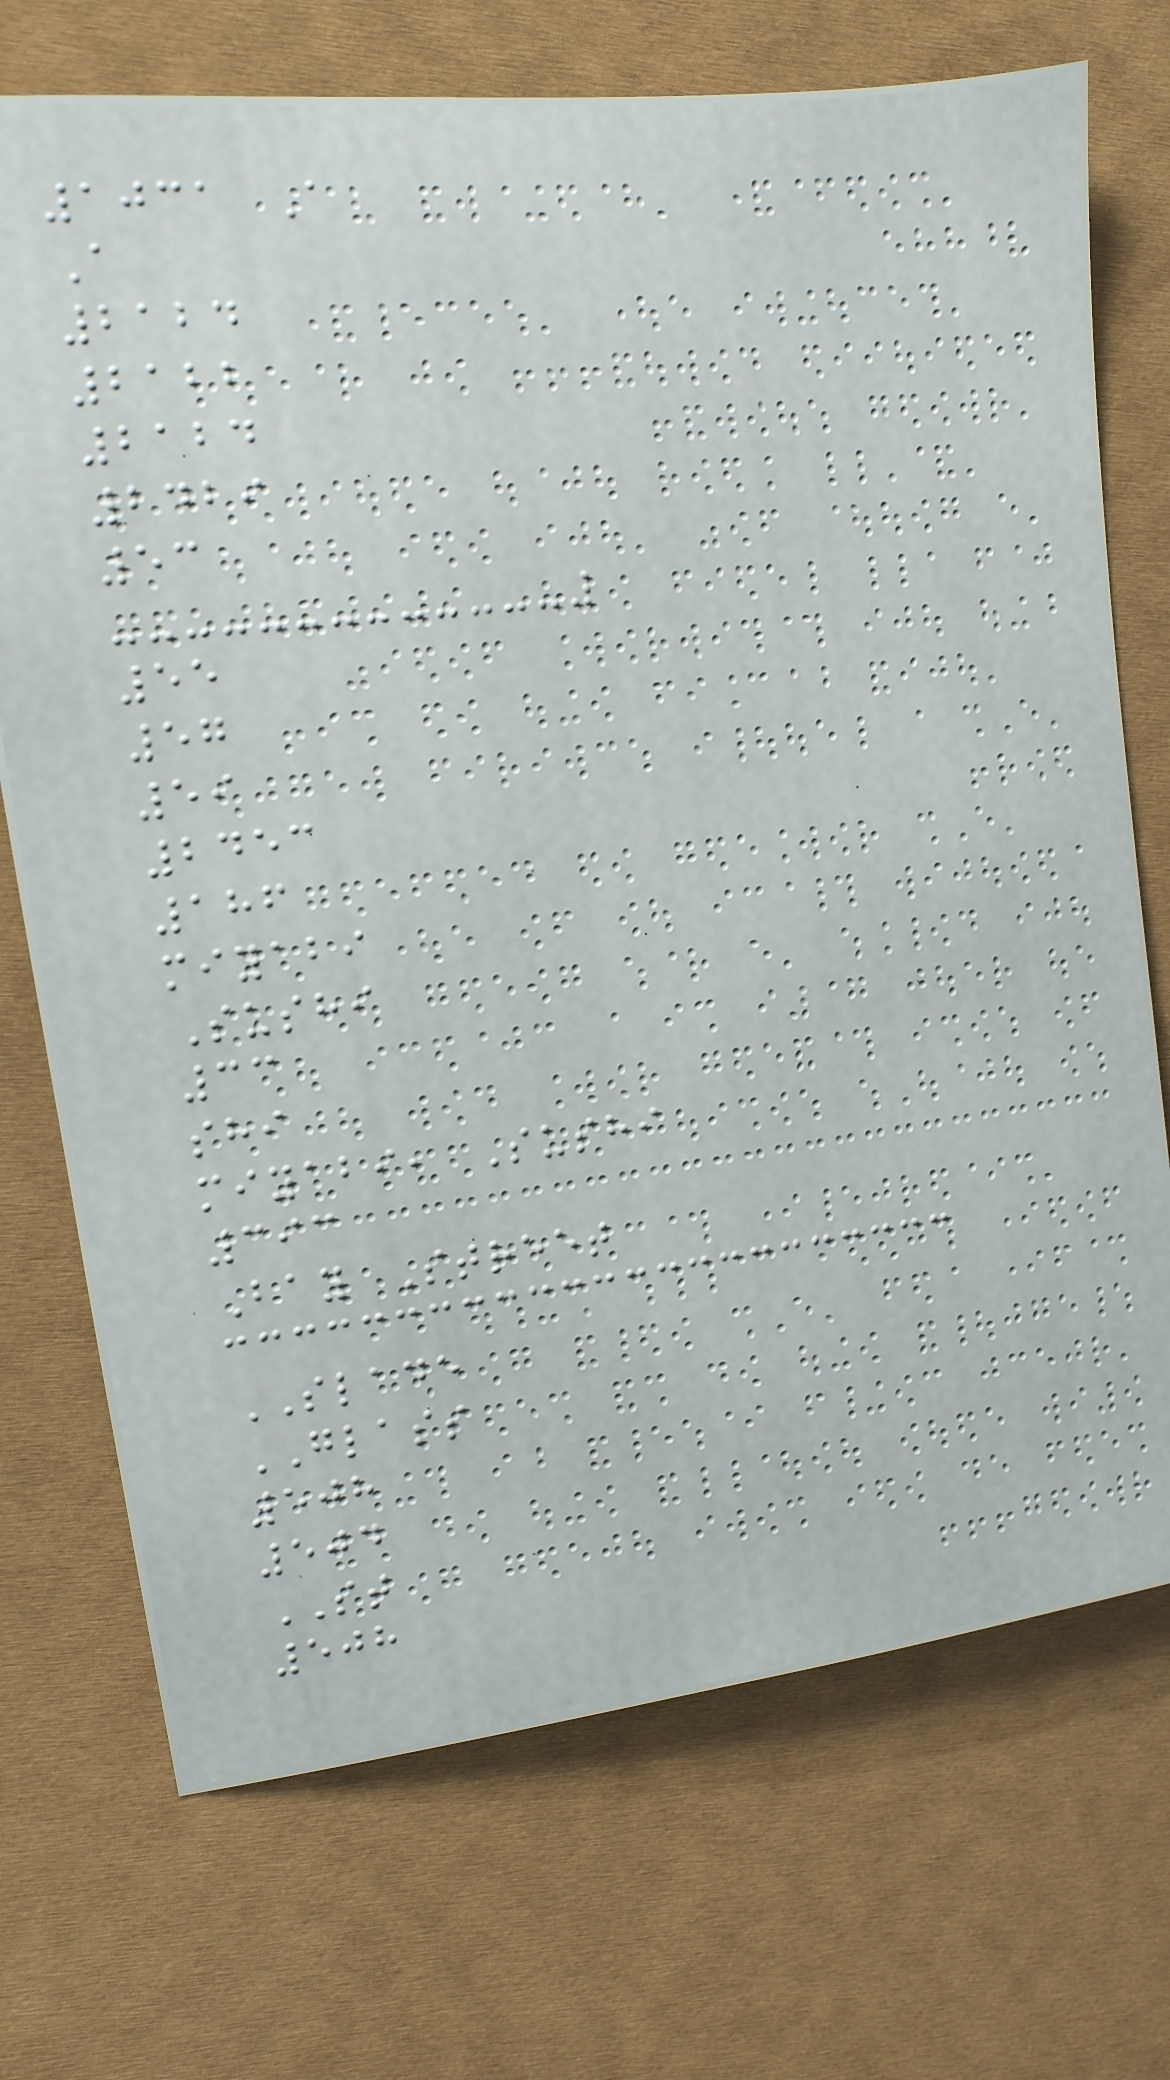1031 A
A
2124
2122
2124
2429
53
55
57
59
2453
186
miyabi
Sushi
33
shi
miyabi, Sushi
393
Bay Street
SLADE
GLASS
508
504
ST
508
